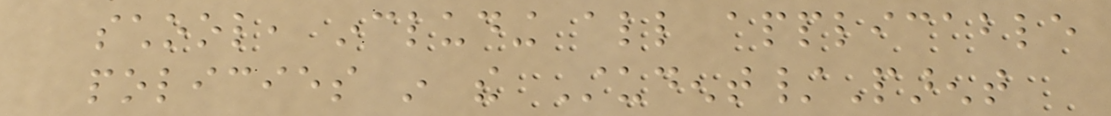school, including all applicable
policies in the Student/Parent
